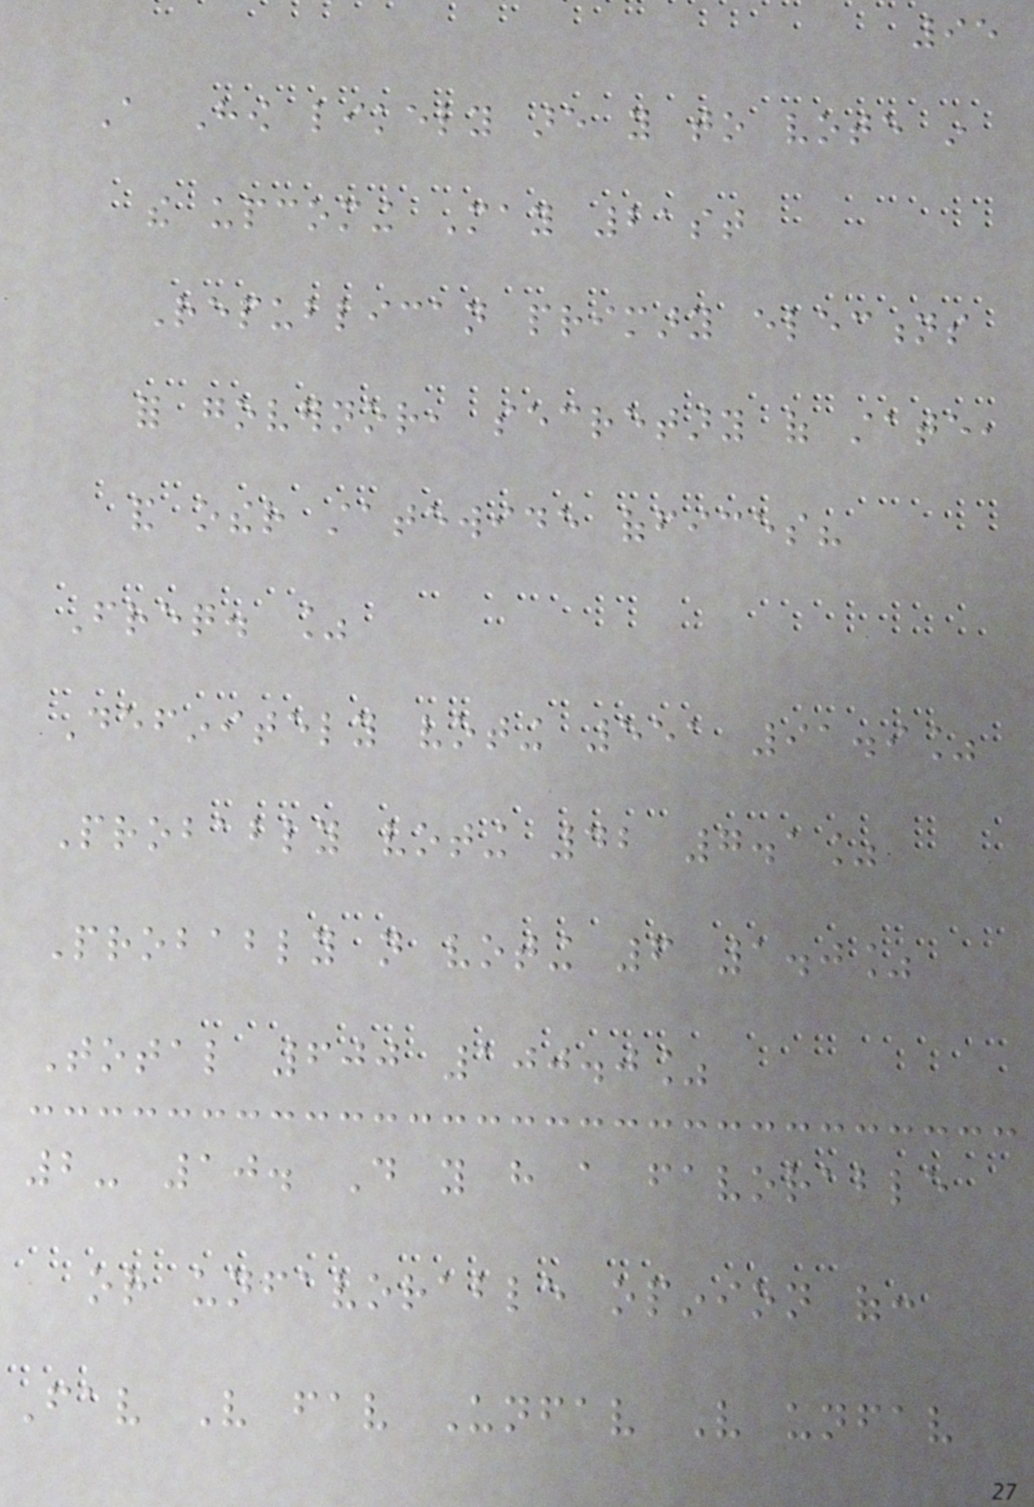95
A How likely are you to vote in
the upcoming May 21st
Republican primary elections
for governor, secretary of state,
and other statewide offices?
Freq. %
Definitely voting 551 91.9%
Probably voting 42 7.1%
Probably not voting 6 1.0%
Total 600 100.0%
2- 10. Do you have a favorable
or unfavorable opinion of:
Fav Very fav Unfav Very unfav
